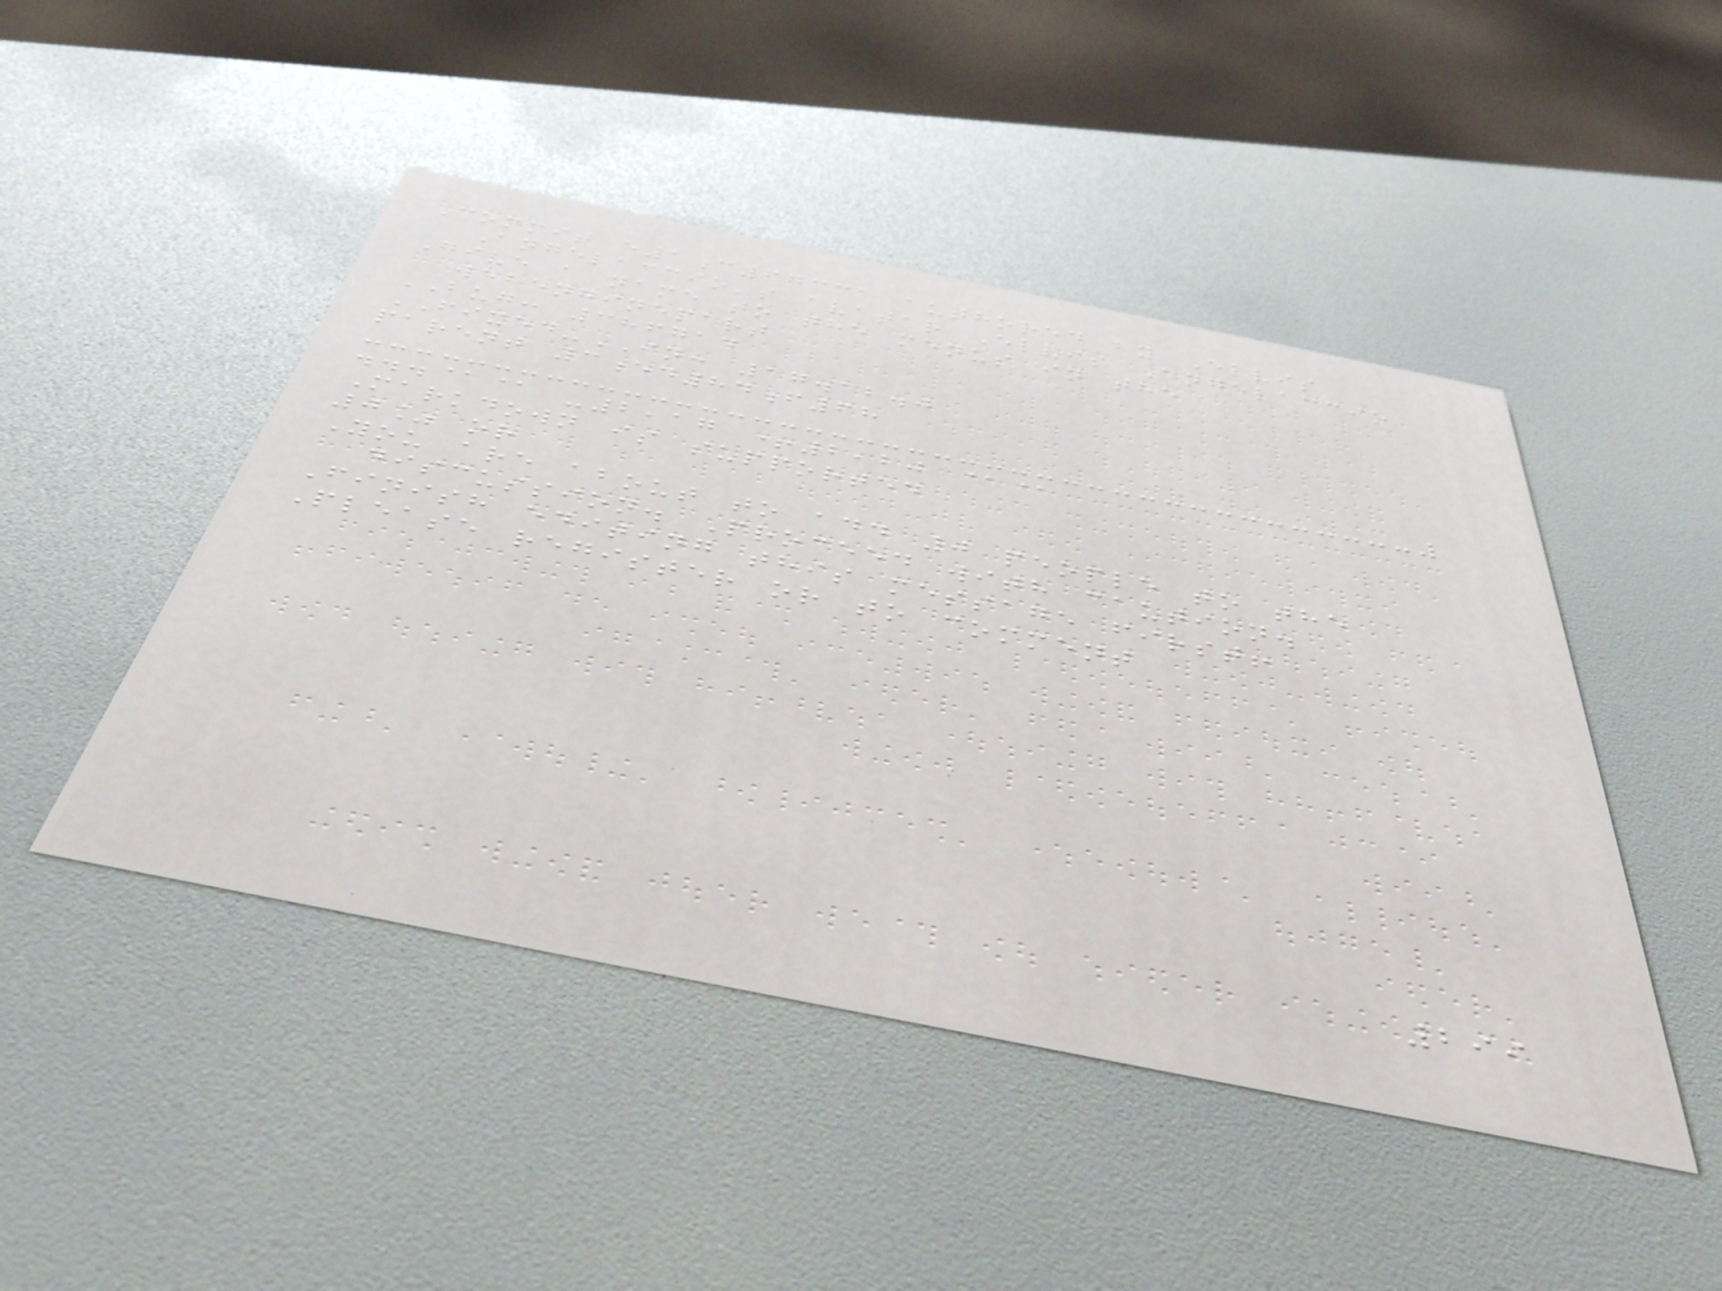Commit e1c67331 authored by Elvis
Angelaccio's avatar Elvis Angelaccio
Give a name to the menus in the
webenginepart
BUG: 386714
FIXED-IN: 17.12.0
parent 3ed84f68
...@@ -2,17 +2,20 @@
Markdown is supported
0% or
You are about to add 0 people to the
discussion. Proceed with caution.
Finish editing this message first!
Please register or to comment
299
